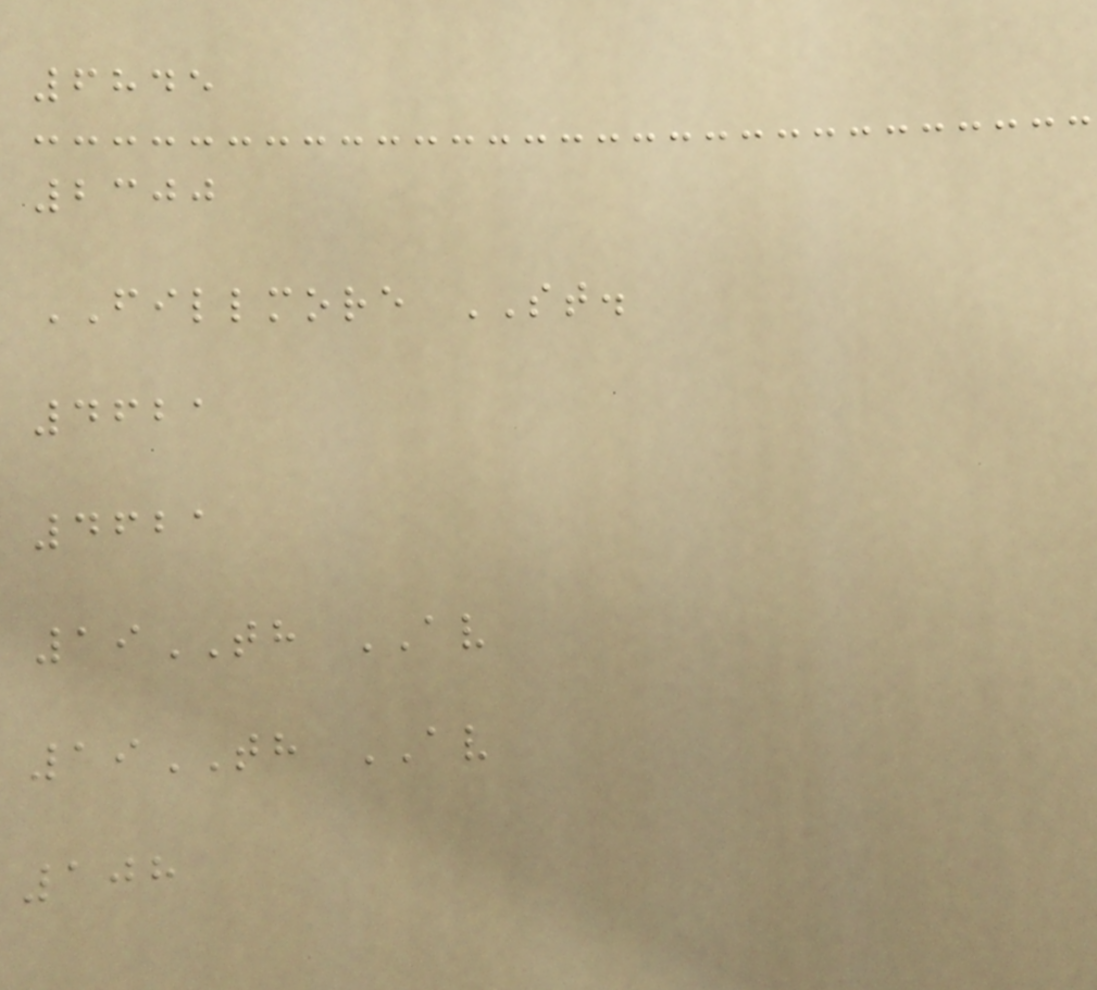6845
2300
FILLMORE ST.
4621
4621
19TH AV
19TH AV
108
